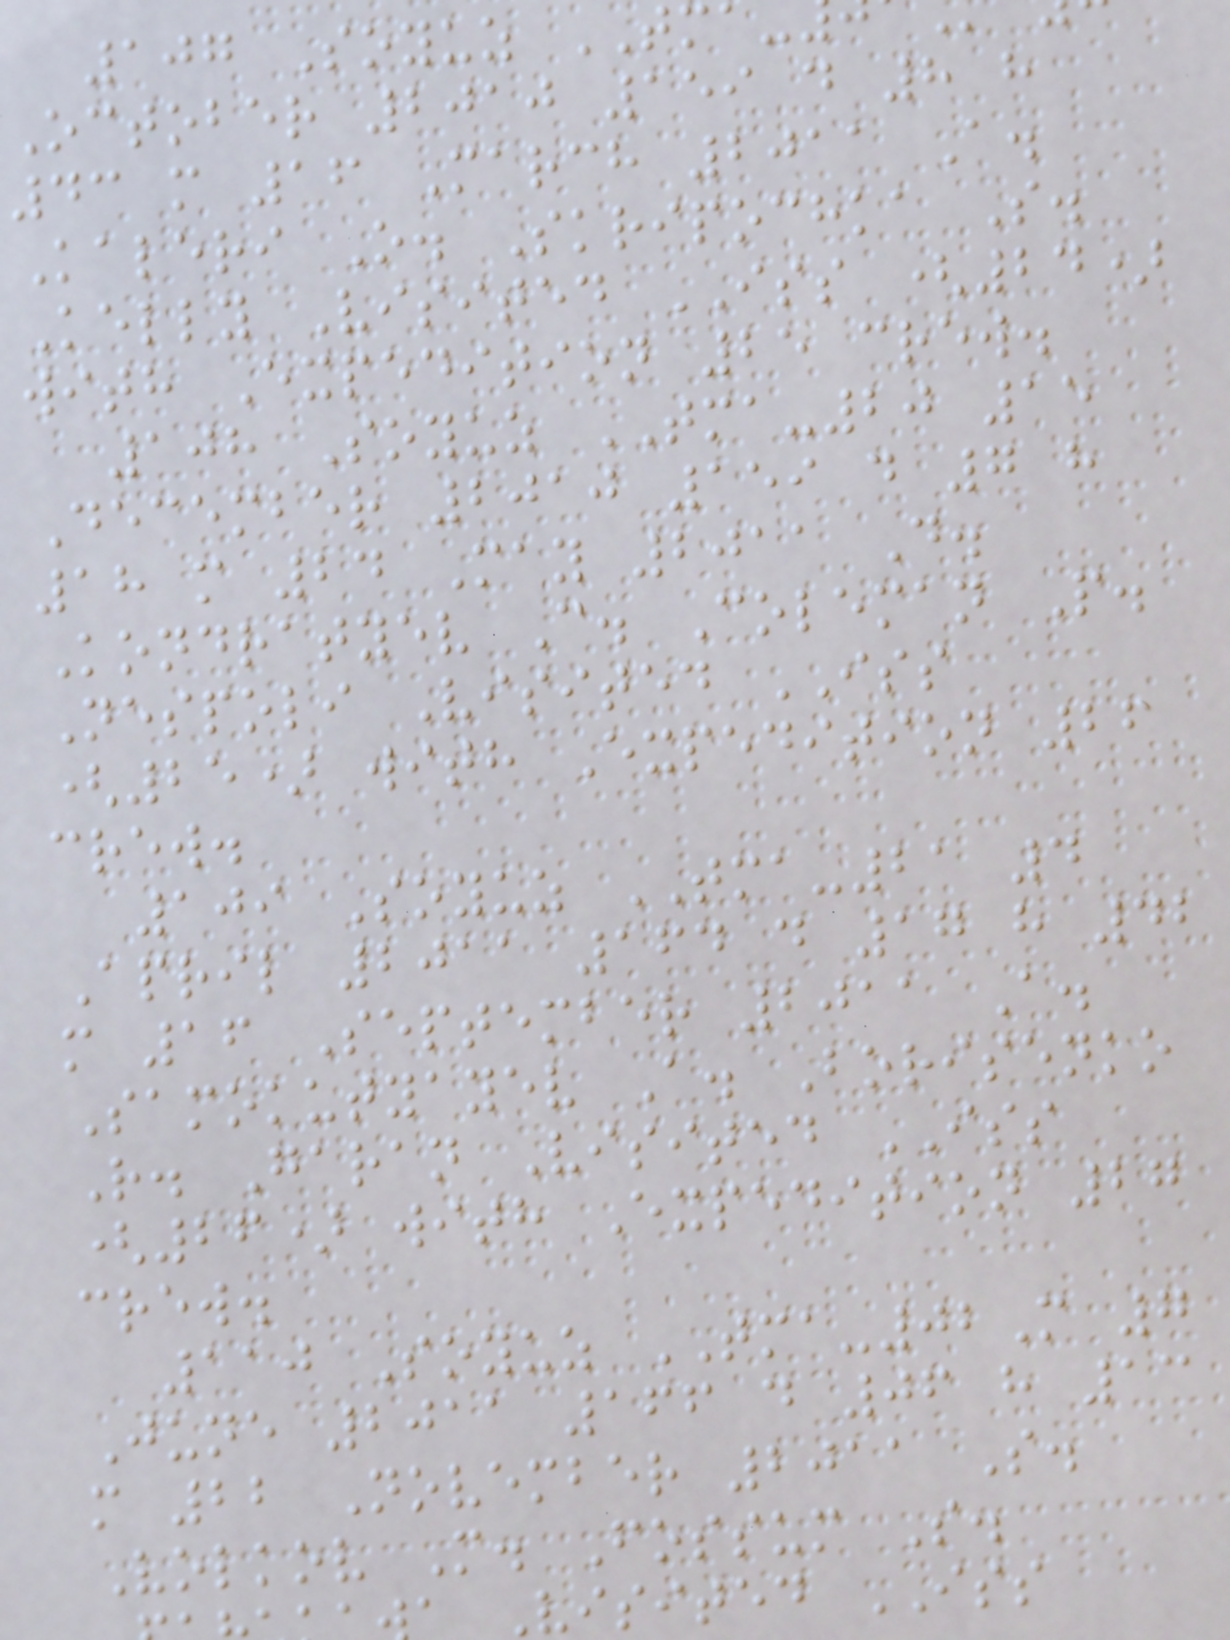107 Soyuz TM
October 2010 159 d 8 h
43 m 16 March 2011 A.
Kaleri O. Skripochka S.
Kelly Visited ISS (24)
with Expedition 25 crew.
108 Soyuz TMA-20 15
December 2010 159 d 7 h
18 m 24 May 2011 D.
Kondratyev C. Coleman P.
Nespoli Visited ISS
(25) with Expedition 26
crew.
109 Soyuz TMA-21 4
April 2011 164 d 17 h 42
m 16 September 2011 A.
Samokutyayev A. Borisenko
R. Garan Visited ISS
(26) with Expedition 27
crew.
110 Soyuz TMA-02M 7
June 2011 166 d 06 h 13
m 22 November 2011 S.
Volkov M. Fossum S.
Visited ISS
